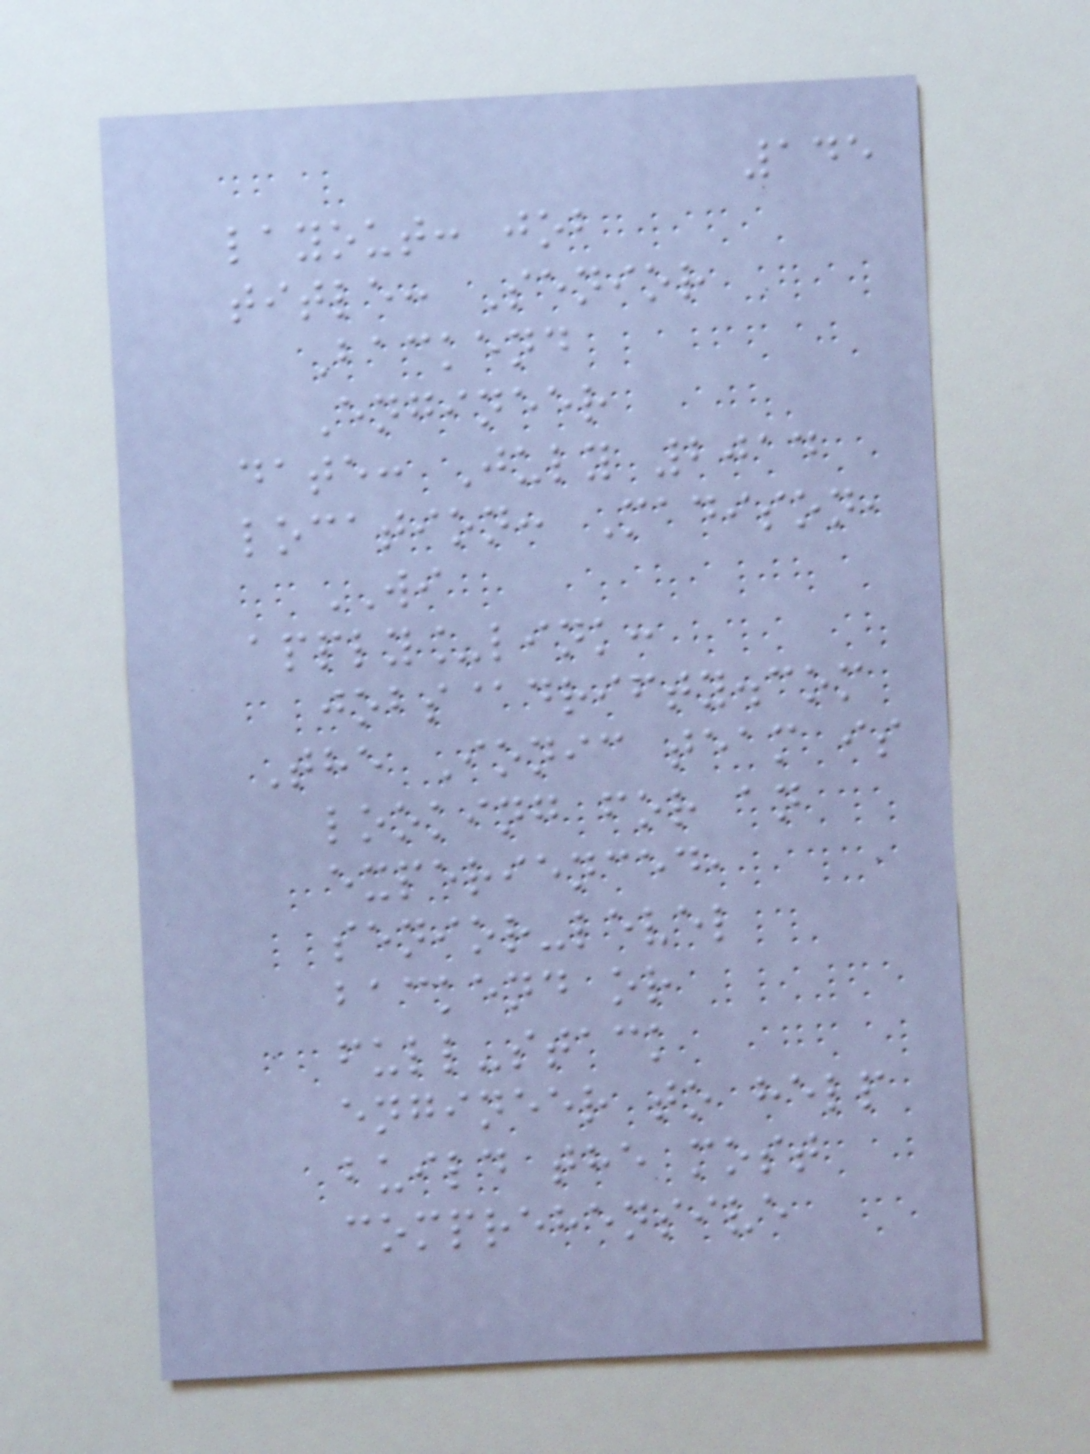145
layout: job
title: Senior
Backend
Engineer
date: July 2014
location: Madison,
WI
apply_link:
jobs@drifty.com
The Ionic team is
looking for an
experienced,
senior-level
backend or
full-stack
engineer to help
build the most
comprehensive
